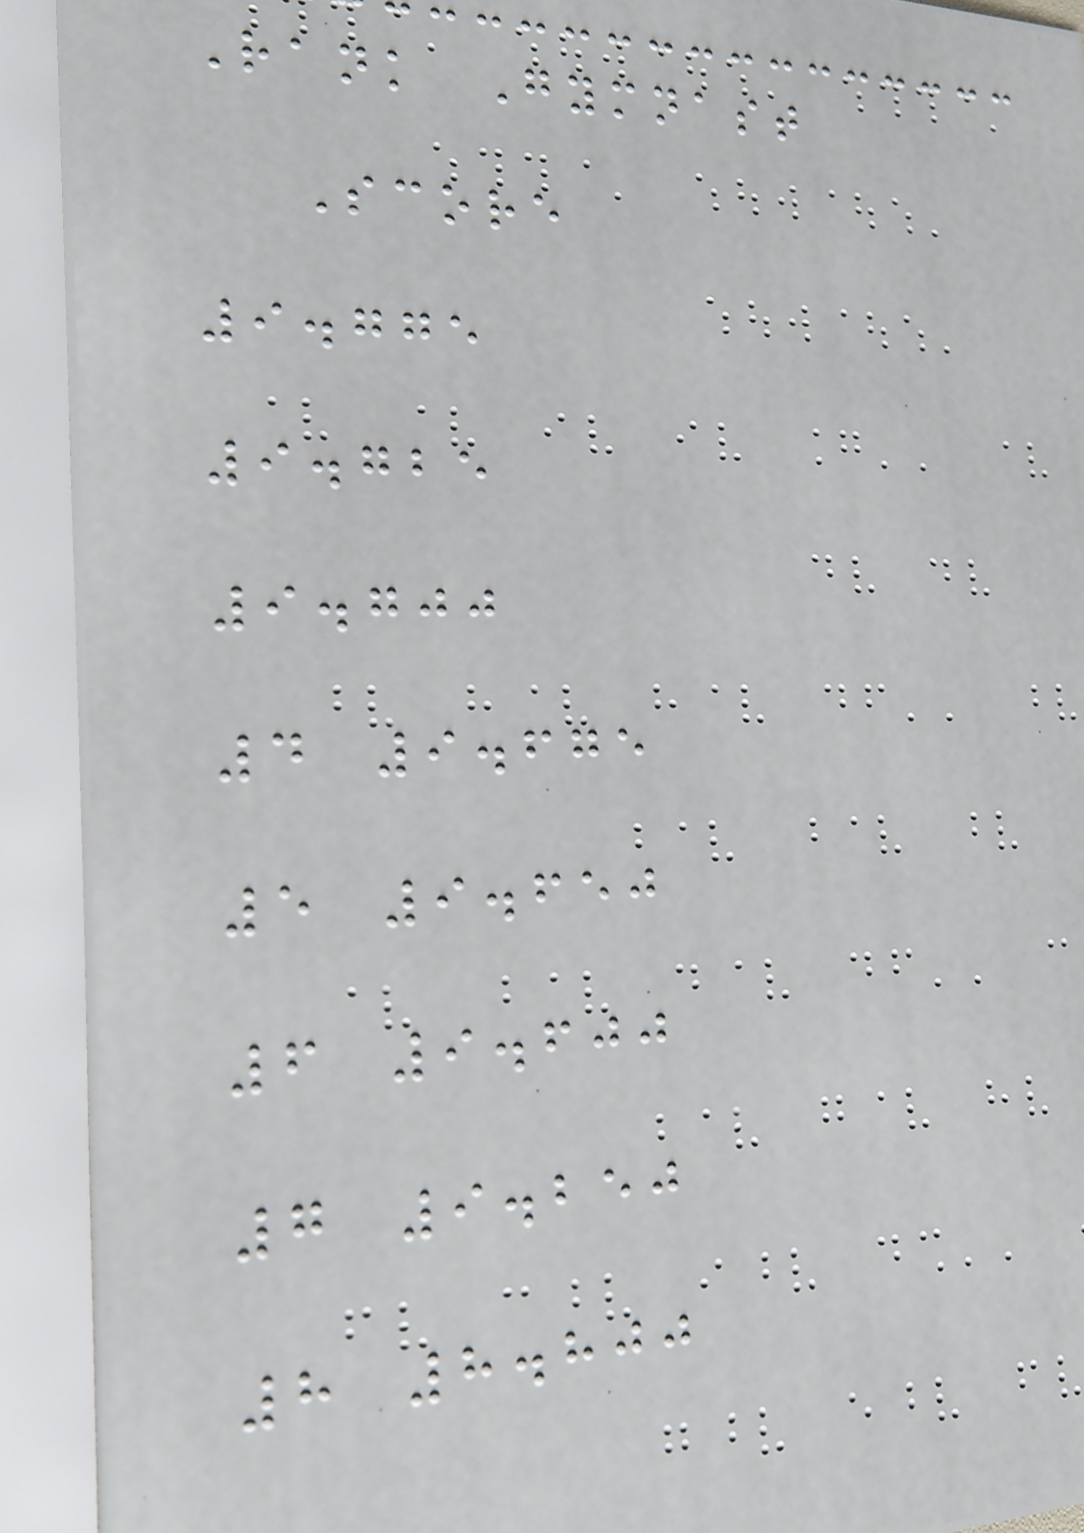Rank Gymnast
Score
9.775
9.725
9.700
4 9.675
5 9.650
6 9.600
7 9.250
8 8.800
